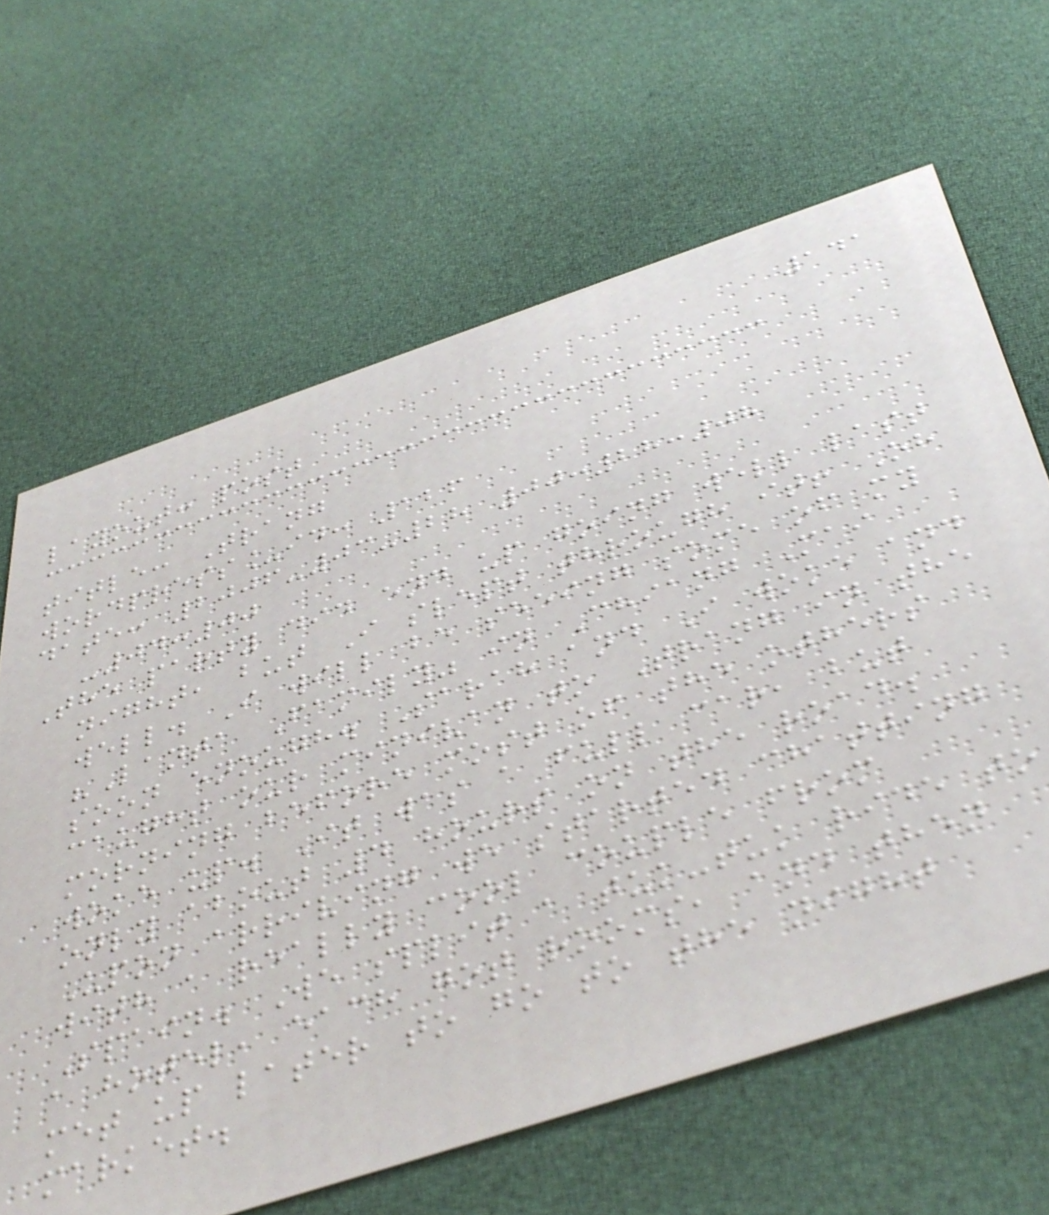141
layout: post
title: Trang
wordpress_id: 126
date: 2006-03-28 00:28:08
-04:00
The party did end up going well last
night, but I slept through it! Oh
well. I will be seeing some of my
"Lanta Family" in Chiang Mai
soon enough. Sarah and I woke and
caught our minivan to Trang in the
morning before most of the others
woke up. It was a full car, but
only about 4 hours on the road.
Upon arriving we started chatting
with a really cool couple from
Spain. We split a tuk-tuk ride to
a hotel, each got rooms, and then
met up later to go to the night
market.
